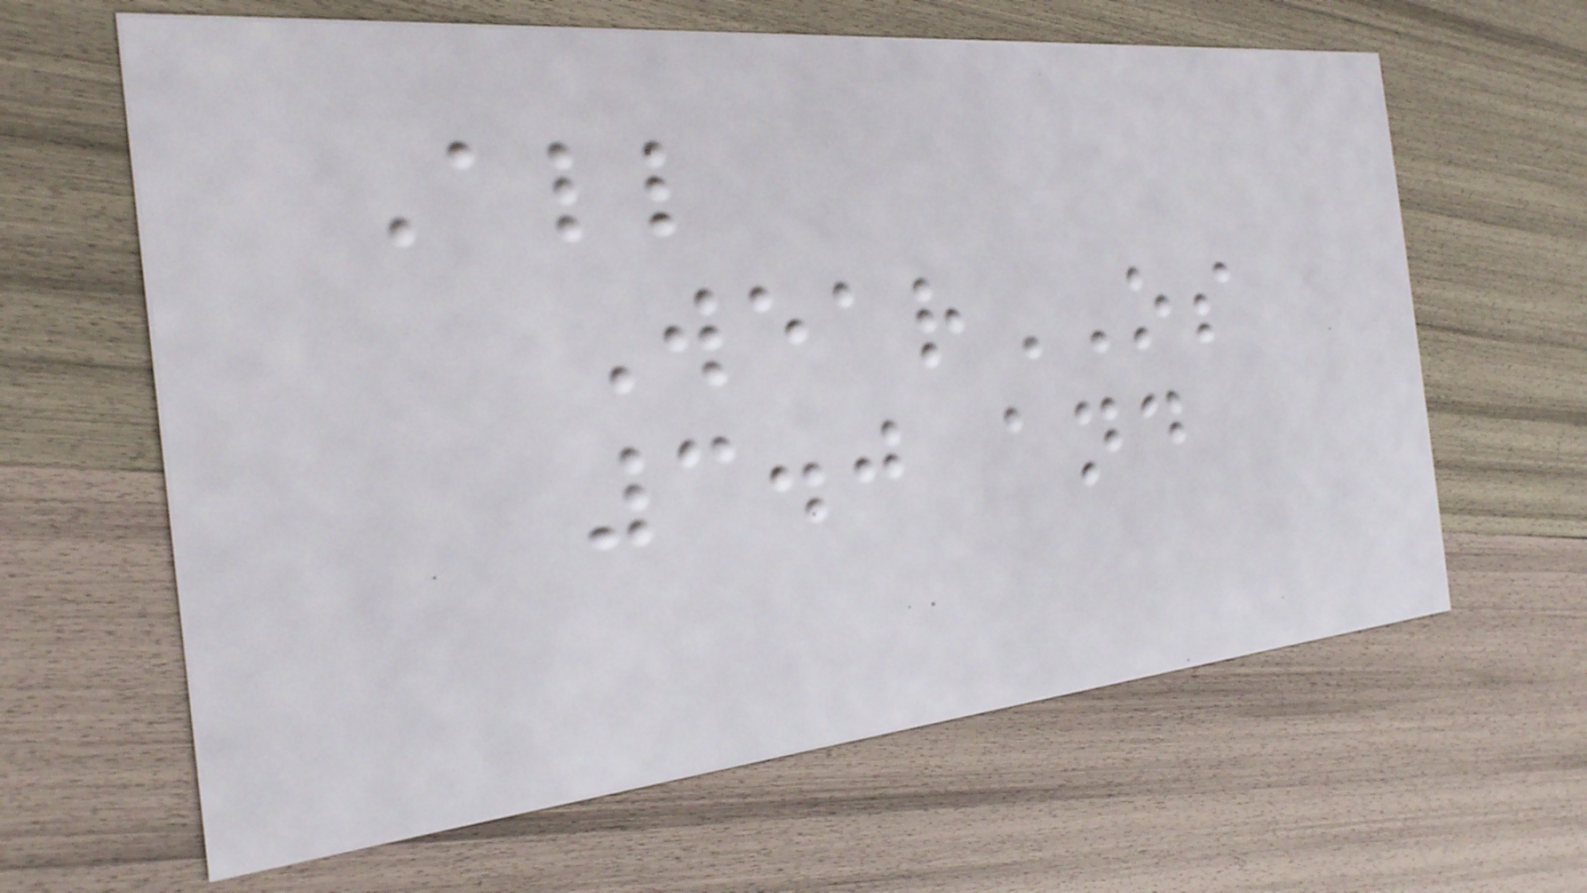All
WearOS
3.0 and
